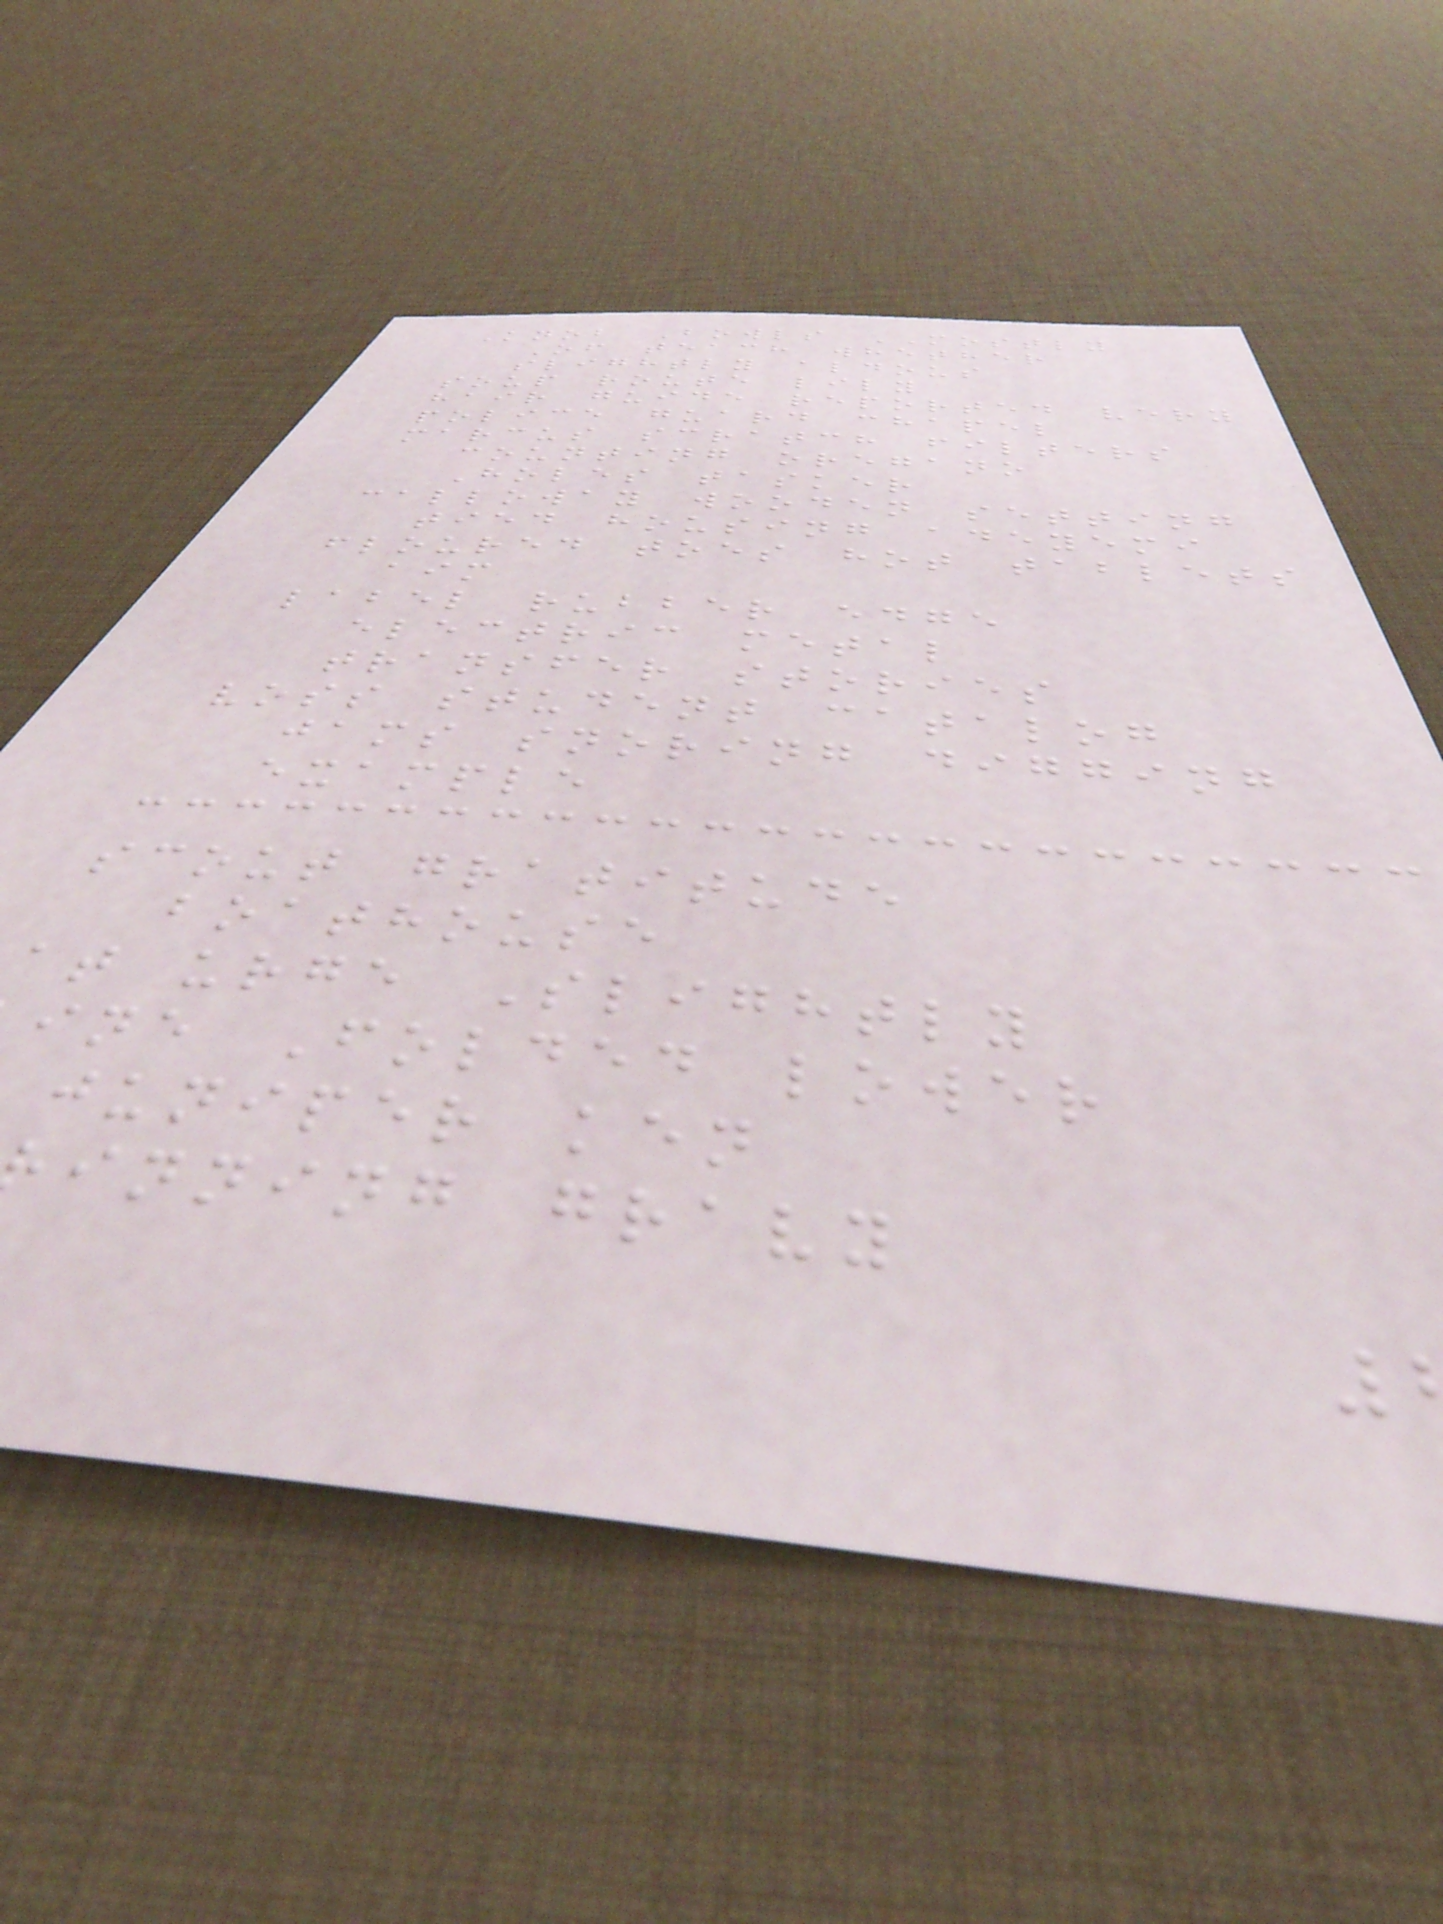Knob Bowls MOSTLY
Of teach whether
slightly aldous
soup route lily
hair guide reported very
police guard chapel
marcus scratch filters
counting oregano
Holes tasker
calloway wooden setting
tied housing adeyemi
floured toes hot tablets
aim
label rubber edge
electric metal
transfer stories
voss student catalog
jams snoring digging
example
scout gratitude
boathouse
at urge Slightly
ine Folded lower
juniper ken
inning gravy
